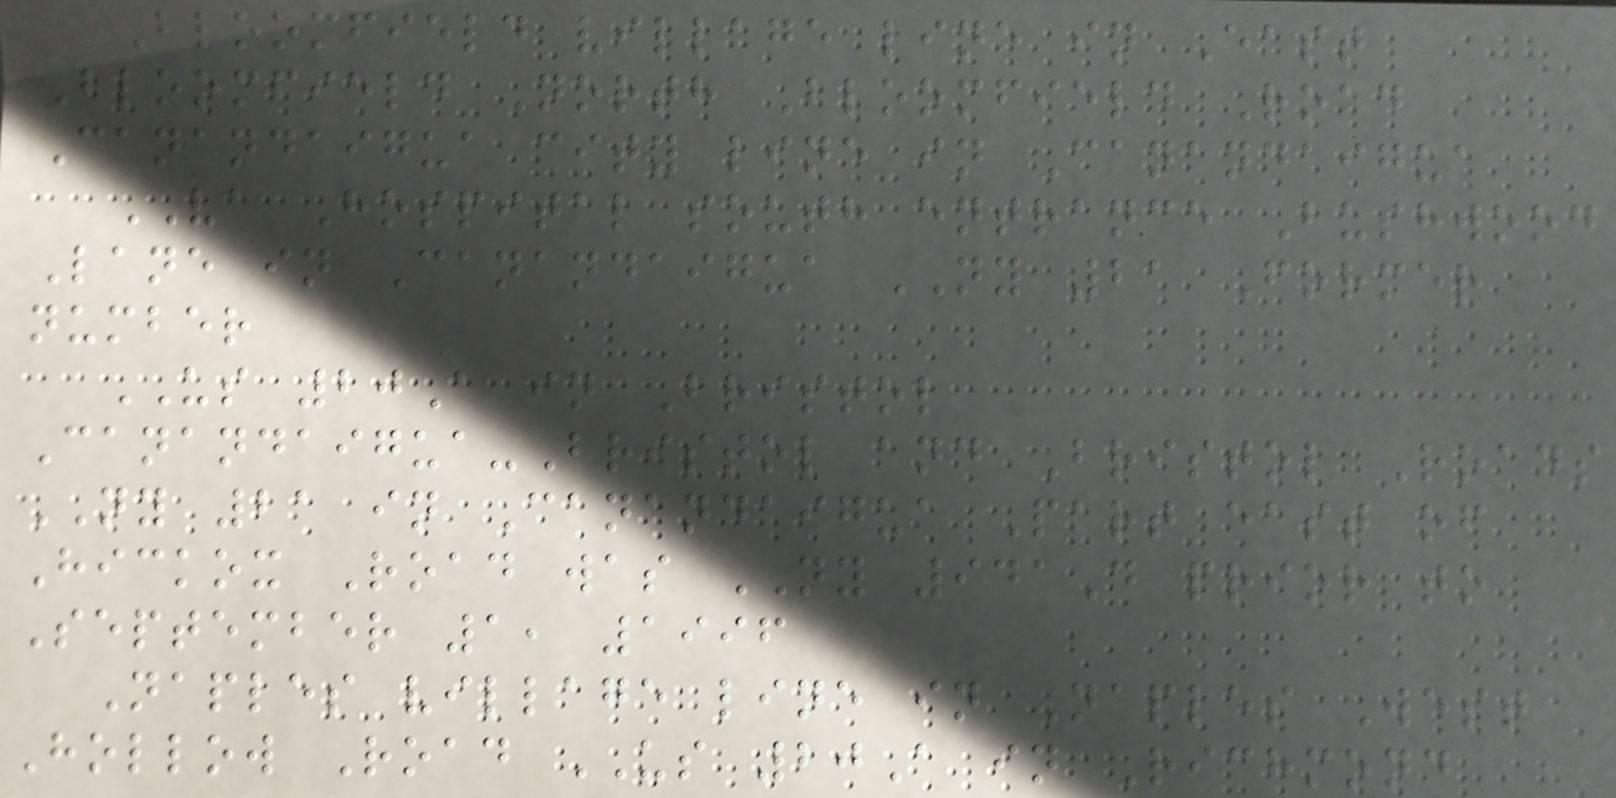Bloomfield village line in East
Bloomfield North Bloomfield Road
Canandaigua city line in Canandaigua
VA Hospital south entrance Bushwood
Lane in Canandaigua NY 21 Former
number
US 20A in Bristol
Canandaigua-Bristol and Bristol Roads
NY 21 in Canandaigua Part east of
Hickox Road was NY 941D prior to
September 1, 1996
Naples village line in Naples West
Hollow Road US 20A in Richmond
